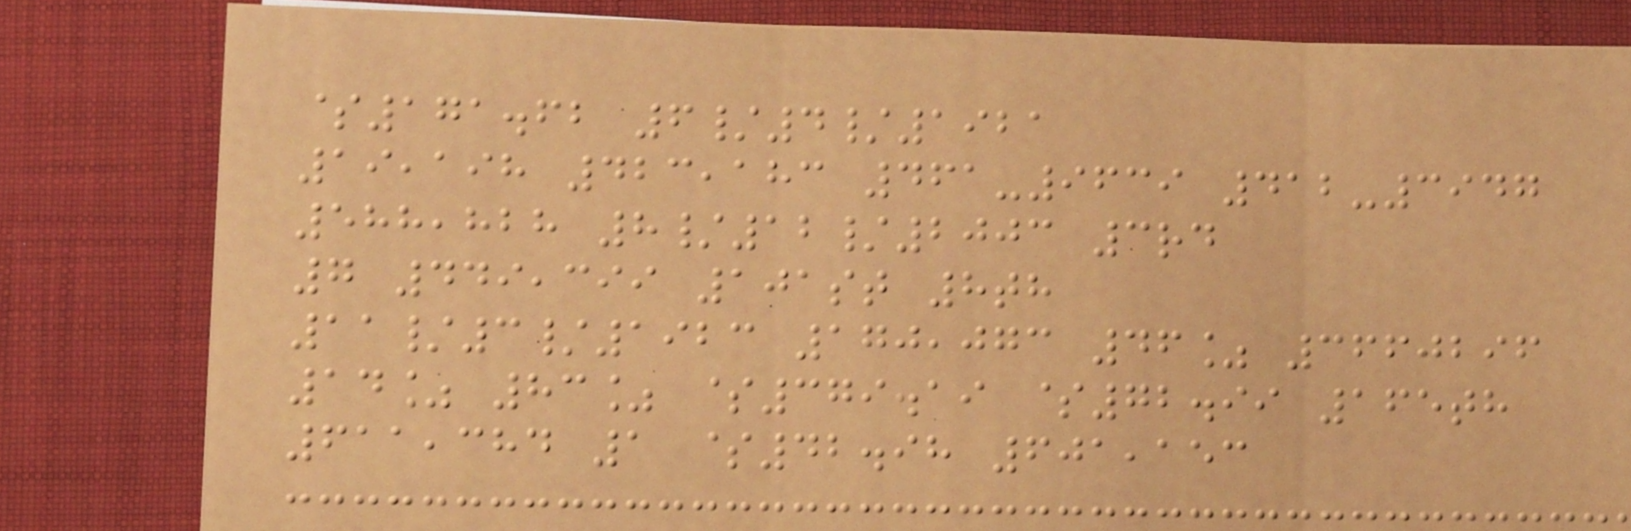$171.62 6/4/1921
19,198 423,183 461-9639 412-3947
588,828 8/12/2003 3rd
7 449,399 101st 8th
11/3/1923 170,073 46% 3660296
14% 83% $379.19 $72.99 165th
611,384 1 $42.98 601,153
